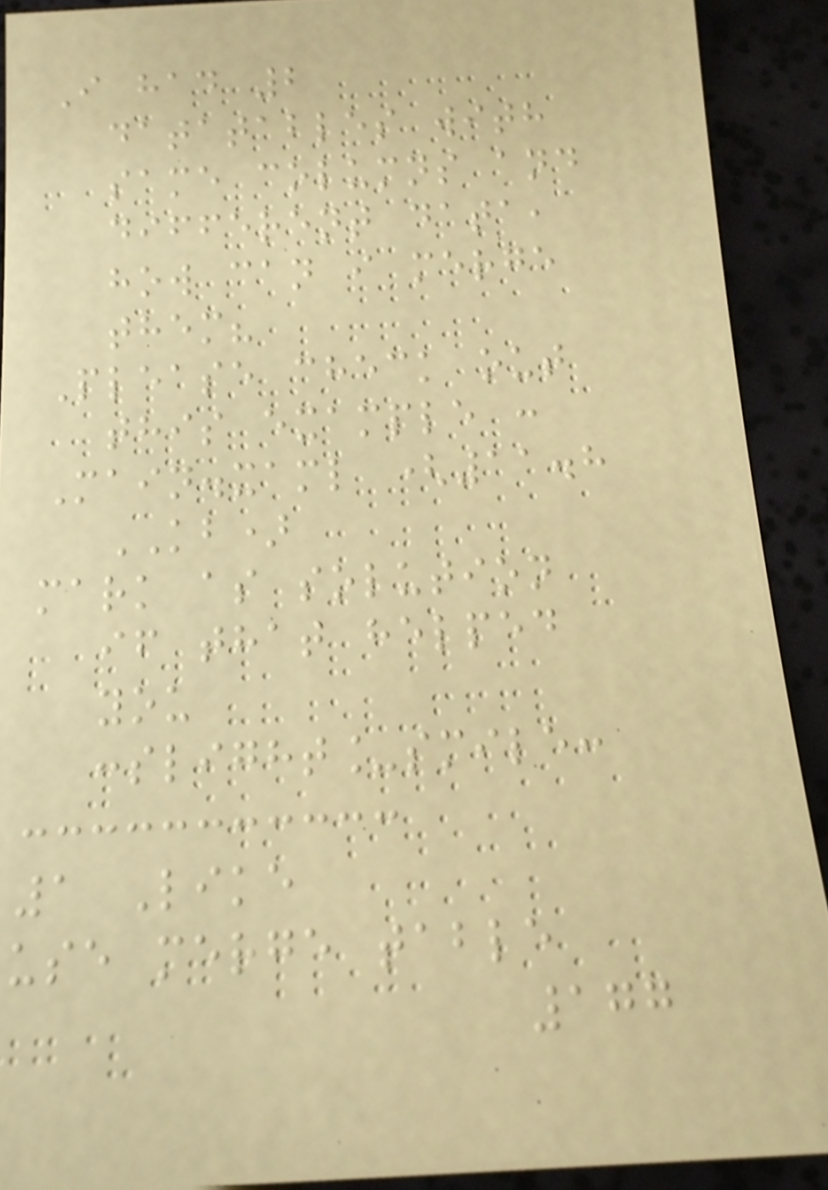I had 2
datatables with
same columns and
different data,
how can i merge
them?
Please check out
this example :
Main.xaml (11.8
KB)
mark as solution
if that helped
you
:slight_smile:
1 Like
use merge table
177
